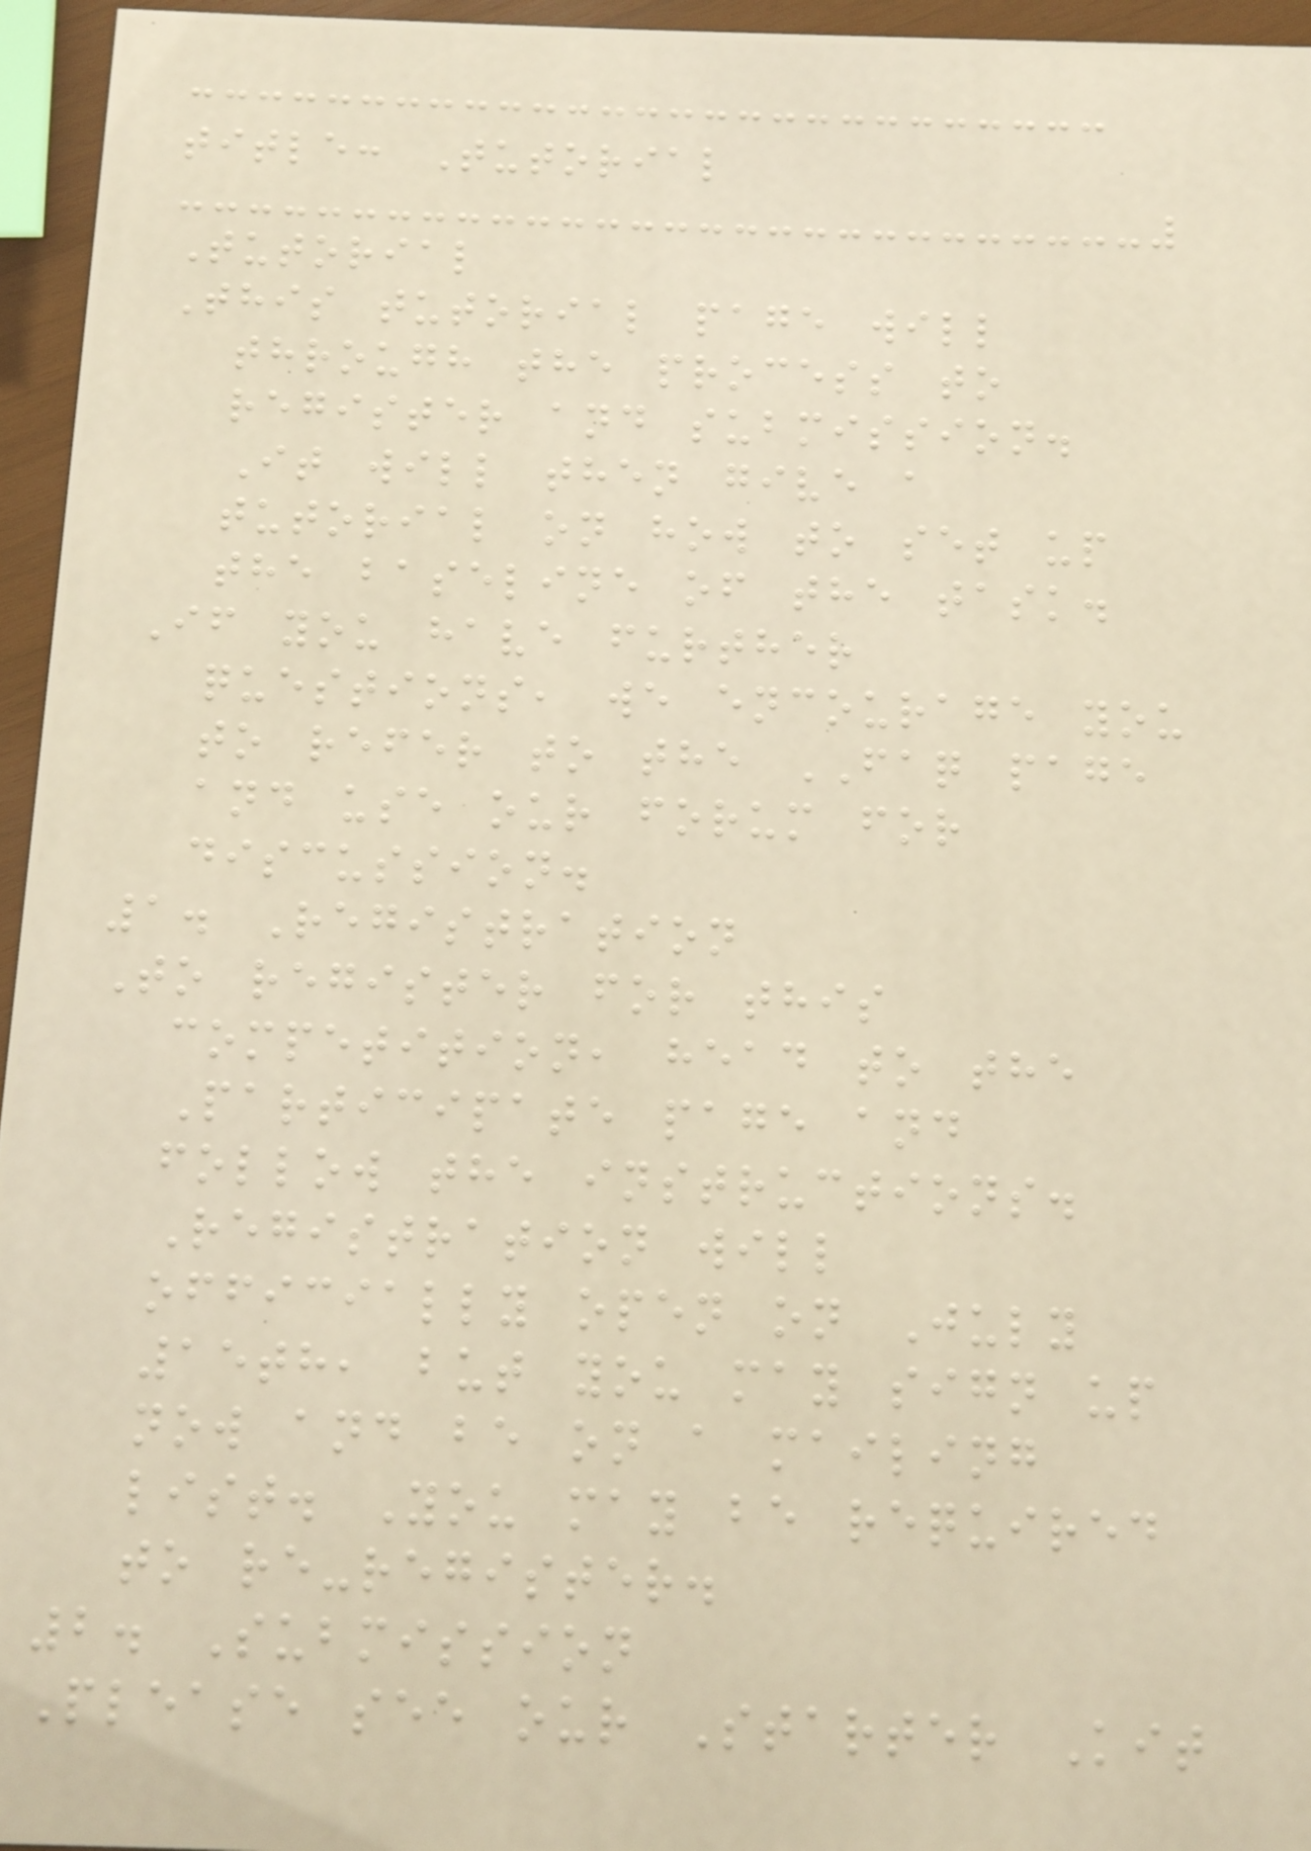title: Tutorial
Tutorial
This tutorial page will
through the process to
register and submission.
It will then give a
tutorial on how to set up
the baseline of the task.
If you have further
questions, we encourage you
to refer to the FAQ page
and use our forum for
discussion.
1. Registration
To register for this
competition, head to the
Participate page and
follow the instructions.
Registration will
officially open on July
15th, but you may sign up
now and be on a mailing
list. You may be required
to re-register.
2. Submission
Please see our Starter Kit
